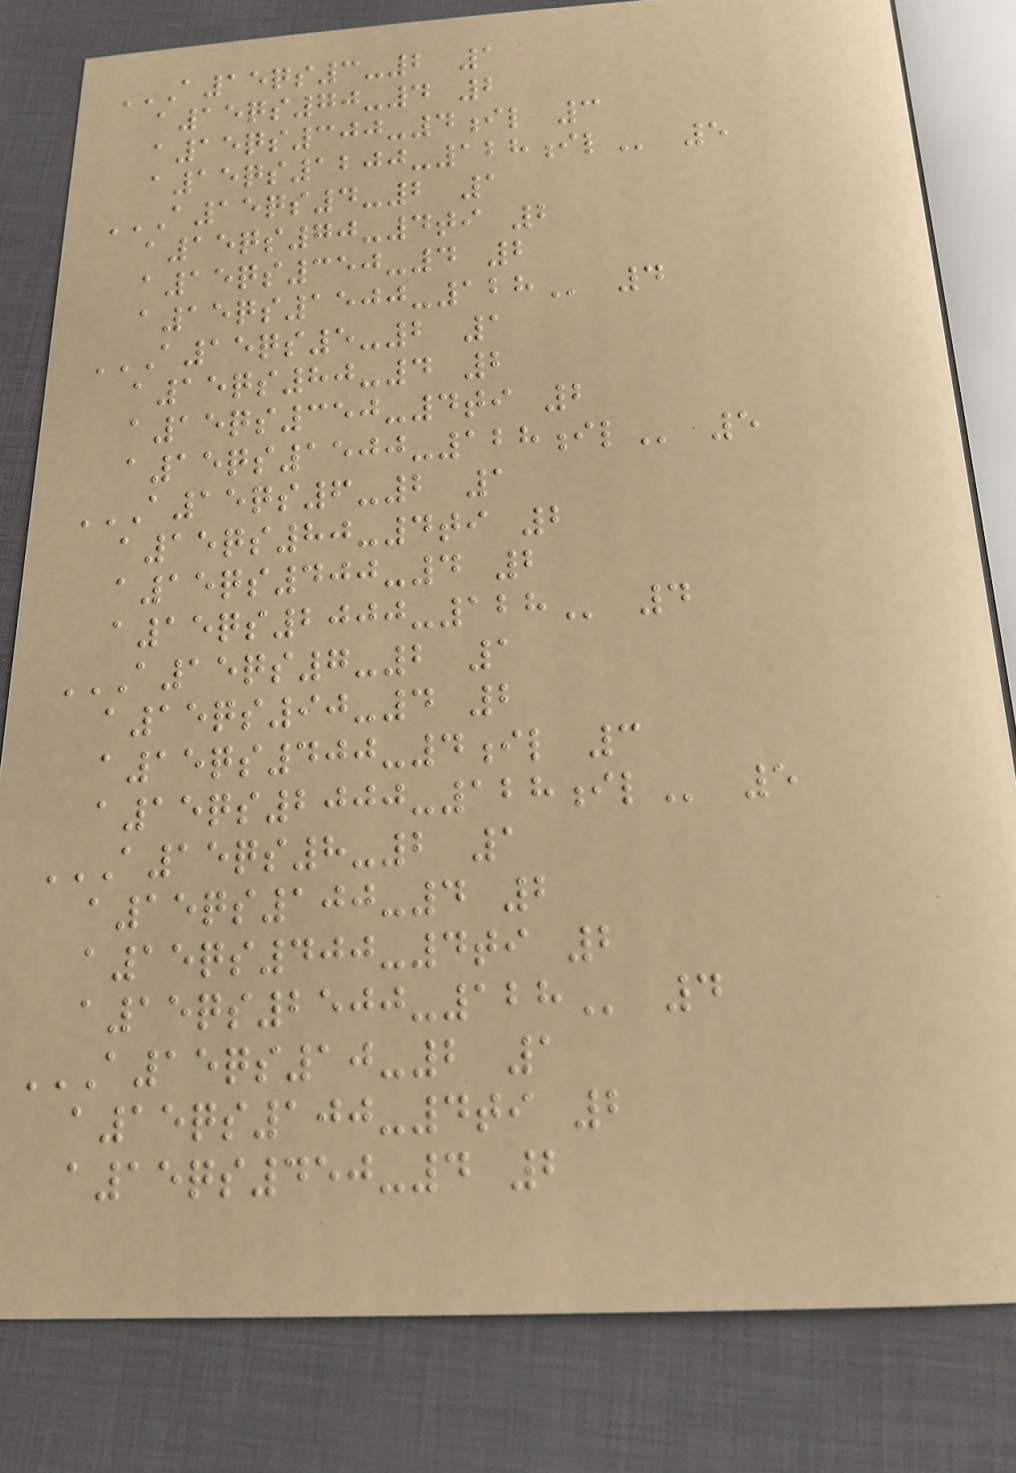A15QS3-2 1
A15QS70-4 2
A15QS300-4IL 3
A15QS1200-128IL 5
A15QS4-2 1
A15QS70-4TI 2
A15QS350-4 2
A15QS1500-128 4
A15QS5-2 1
A15QS80-4 2
A15QS350-4TI 2
A15QS1500-128IL 5
A15QS6-2 1
A15QS80-4TI 2
A15QS400-4 2
A15QS2000-128 4
A15QS7-2 1
A15QS90-4 2
A15QS400-4IL 3
A15QS2000-128IL 5
A15QS8-2 1
A15QS100-4 2
A15QS400-4TI 2
A15QS2500-128 4
A15QS10-2 1
A15QS100-4TI 2
A15QS450-4 2
